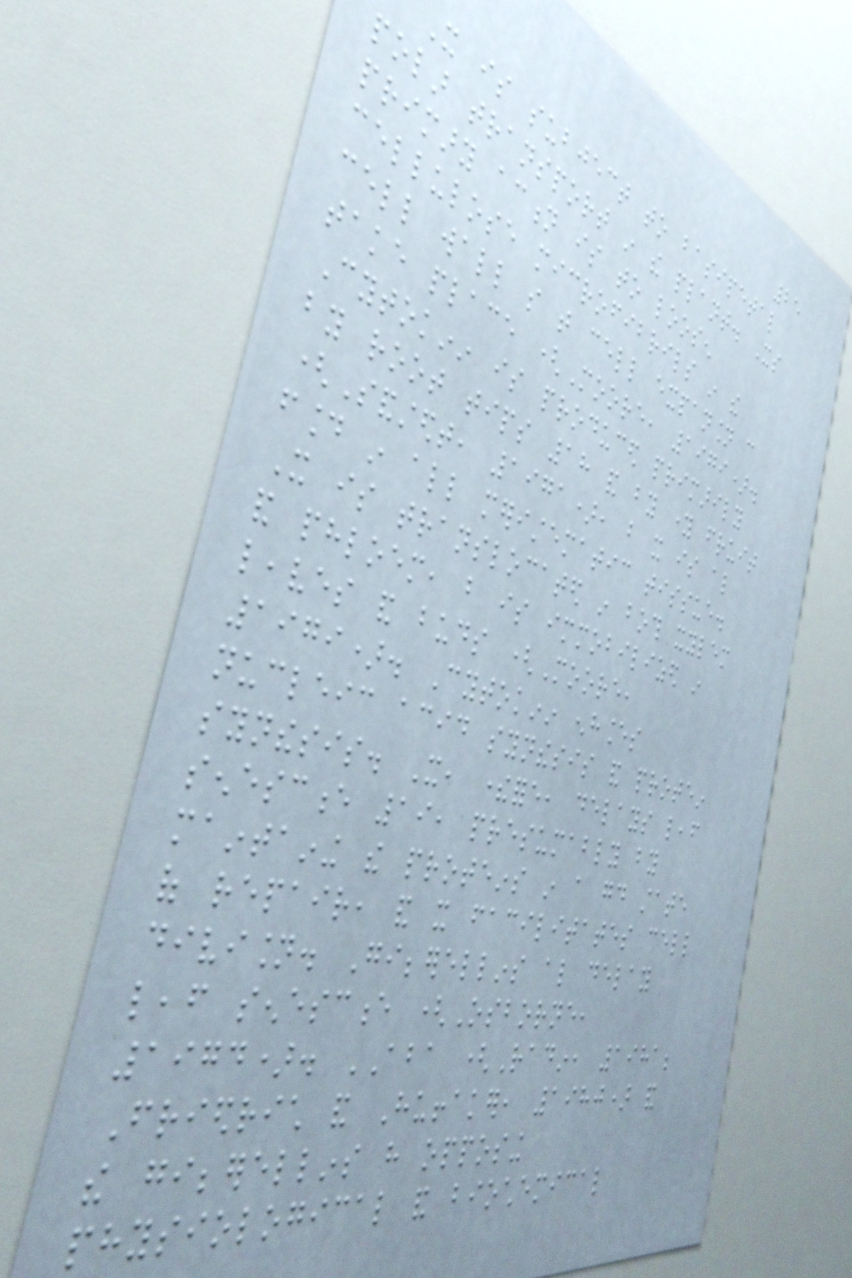25
It is subject to basipetal
polar transport in the plant. Its
primary action is to loosen
cellulose microfibrils in the
cell wall so that cell expansion can
take place (Moore, 1979).
Cytokinin is produced primarily
by root tips 18 and by young fruit
(Sandstedt, 1971), but it is also
found in all meristematic tissue.
It is translocated in both xylem
and phloem, but is immobilized in
leaves and buds (Moore,
1979). Cytokinin enhances
nucleic acid synthesis and protein
synthesis. It, therefore, delays leaf
senescence 19, presumably by
maintaining the proteins in a good state
of repair, and it facilitates cell
division. Gibberellins also delay
leaf senescence (Osborne,
1974). ABA (Radin, 1981;
Friedrich and Huffaker, 1980) and
the gibberellins have opposing
physiological and biochemical
